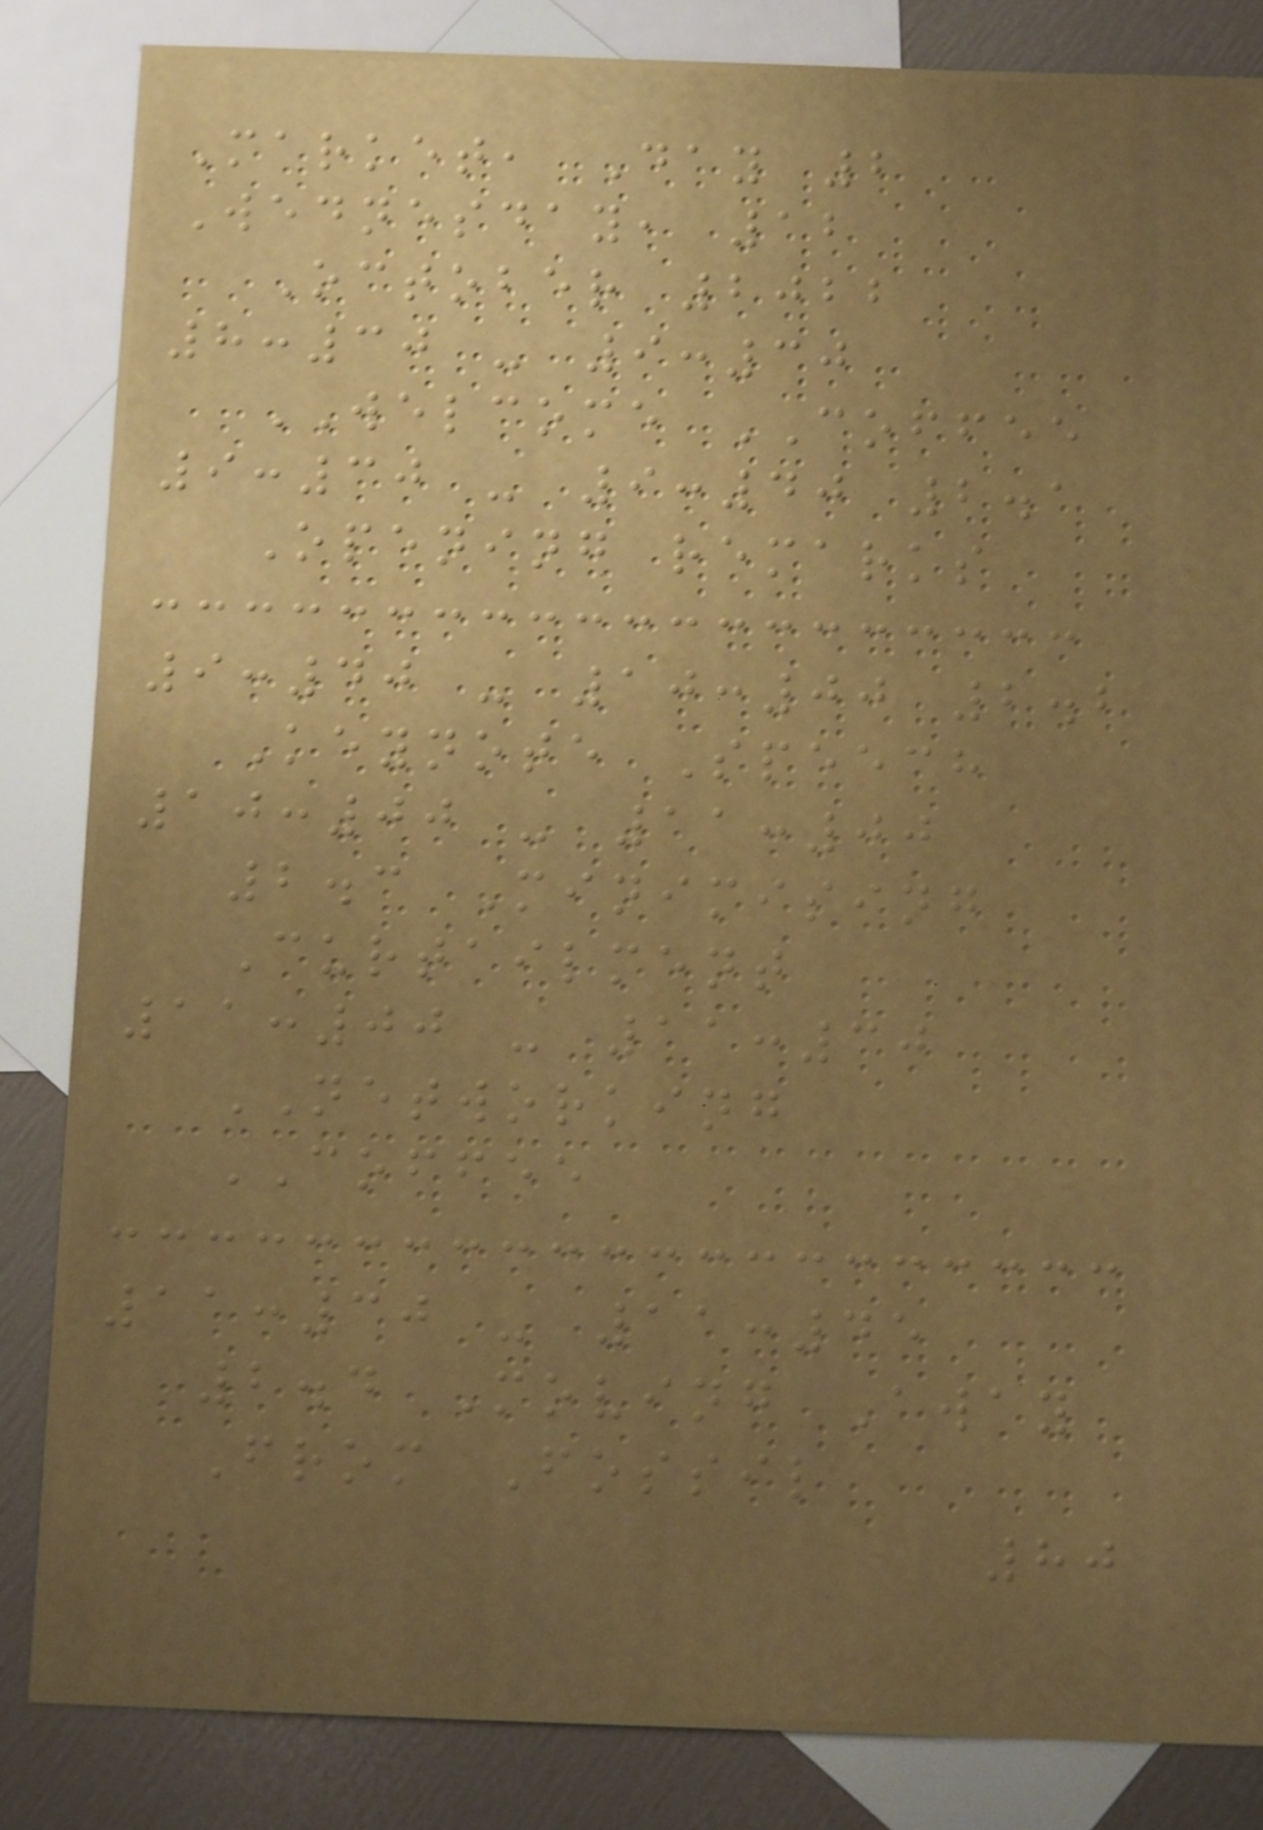Market, Day 2
Wednesday, 12
October 2022
8:30 - 9:30
WELCOME COFFEE
9:30 - 9:40 2.1
Opening remarks
9:40 - 10:00 2.2
Keynote Speech
10:00 - 11:00
2.3 Minimising
Curtailment
11:00 - 11:30
NETWORKING
COFFEE
11:30 - 11:45
2.4 Moving Away
From Fossil
80
